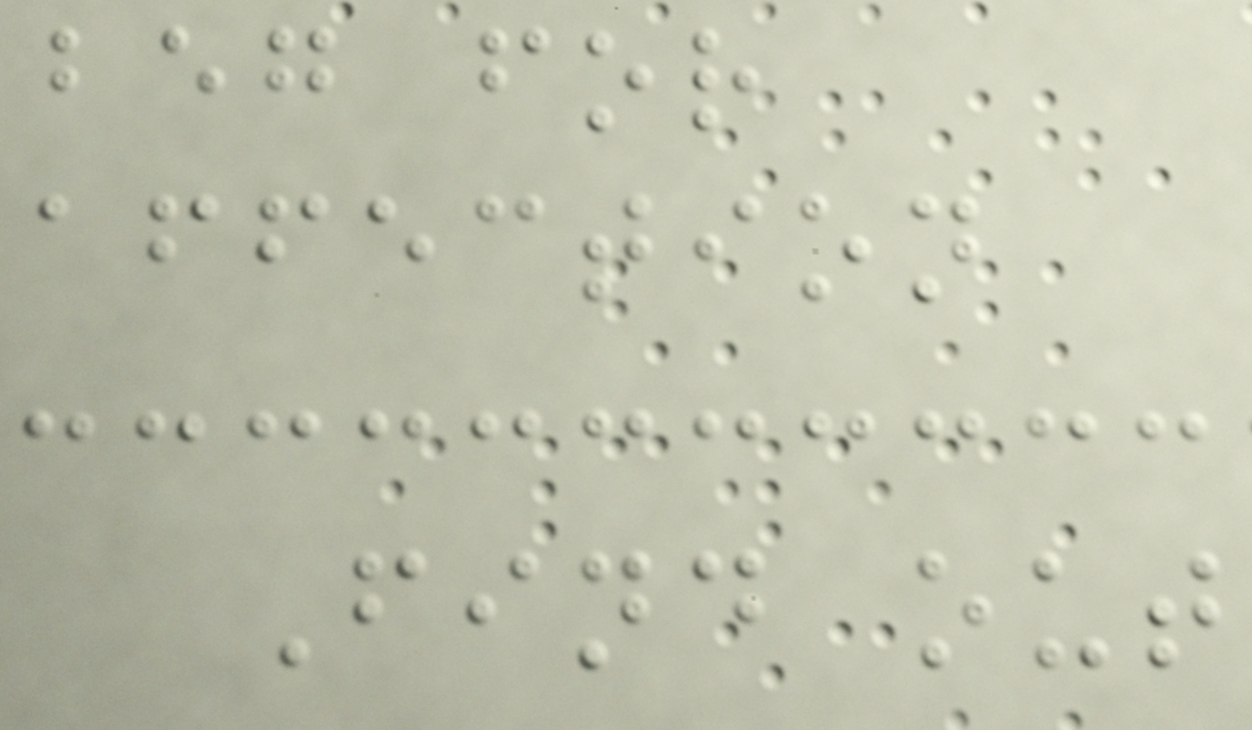beg for
affection
Find out
